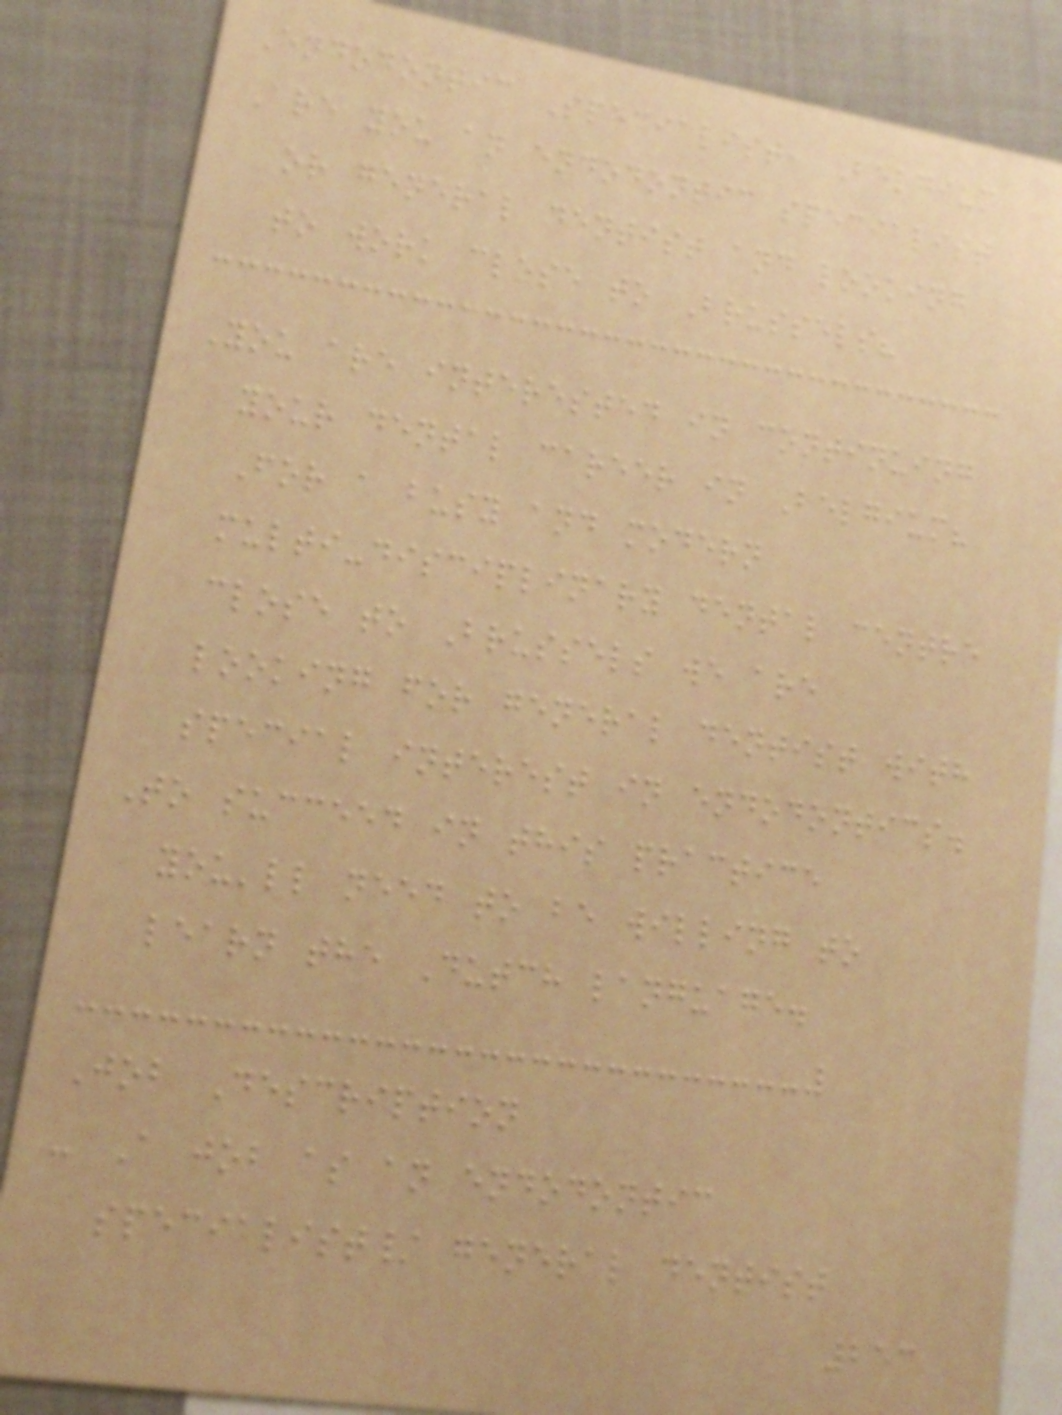Endodontic Specialist, Belgium
Are you an endodontic specialist
or general dentist and looking
to work close to Brussels?
You are interested in continuing
your dental career in Belgium?
For a busy and modern
multi-disciplinary dental centre
close to Brussels we are
looking for general dentist with
special interest in endodontics.
To succeed in this practice
you'll need to be willing to
learn the Dutch language.
Job Description
- A job as an endodontic
specialist/ general dentist
253
